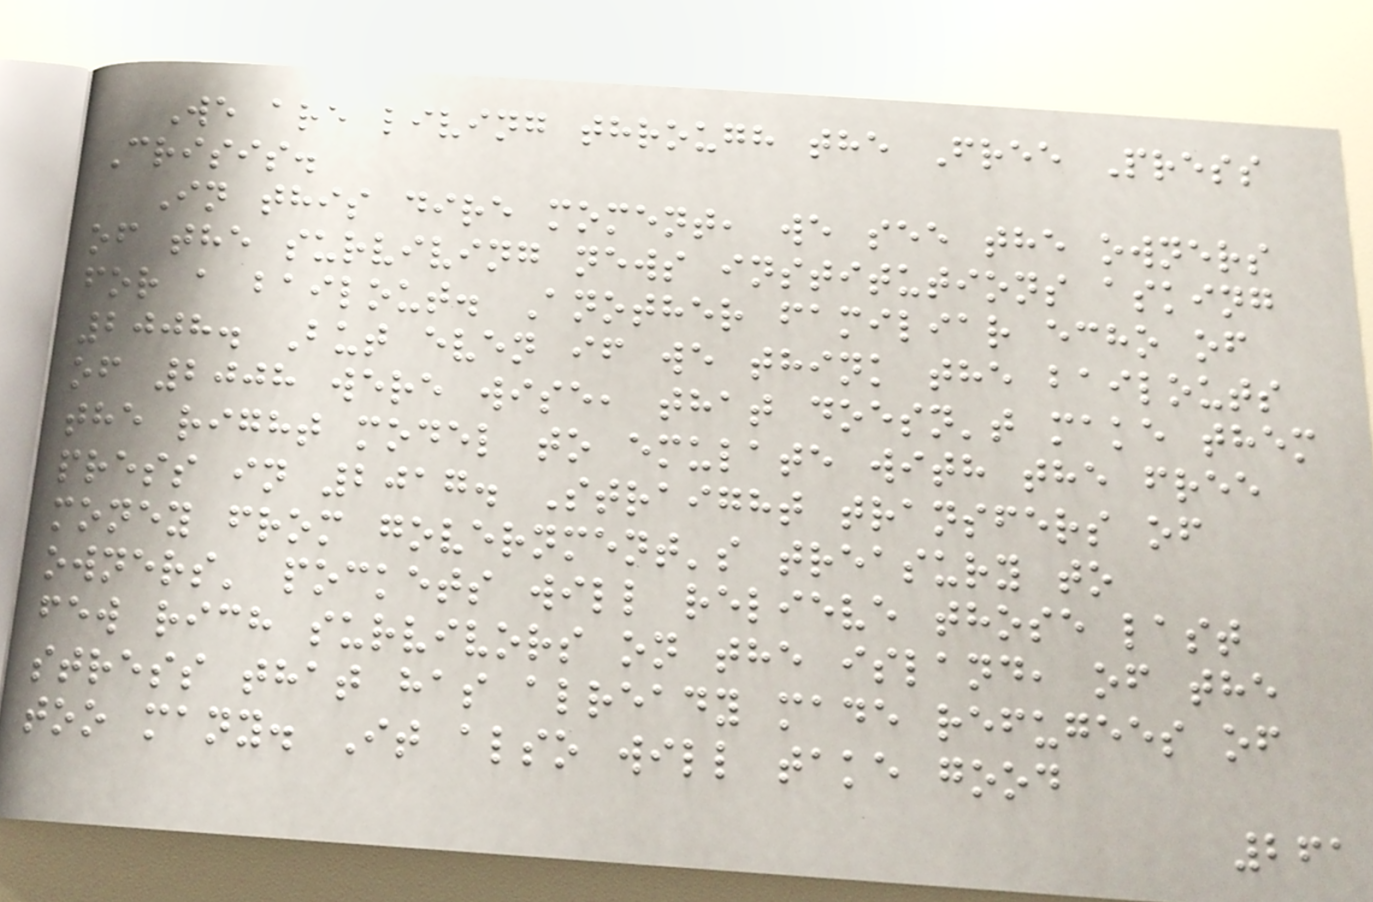We are living through the Free Press
Crisis.
In this dire moment, we see the owners
of the surviving news institutions asking
for a bailout. Another familiar echo of
2008. But even if we think the bailouts
of 2008 were wise, that doesn't make them
the right model to emulate with the free
press in 2017. Straight transfers of
money from government's treasury to
owners' pockets will relieve those last
few rich survivors on the island, of the
stress that has already made refugees of
too many. It also will take good
261
